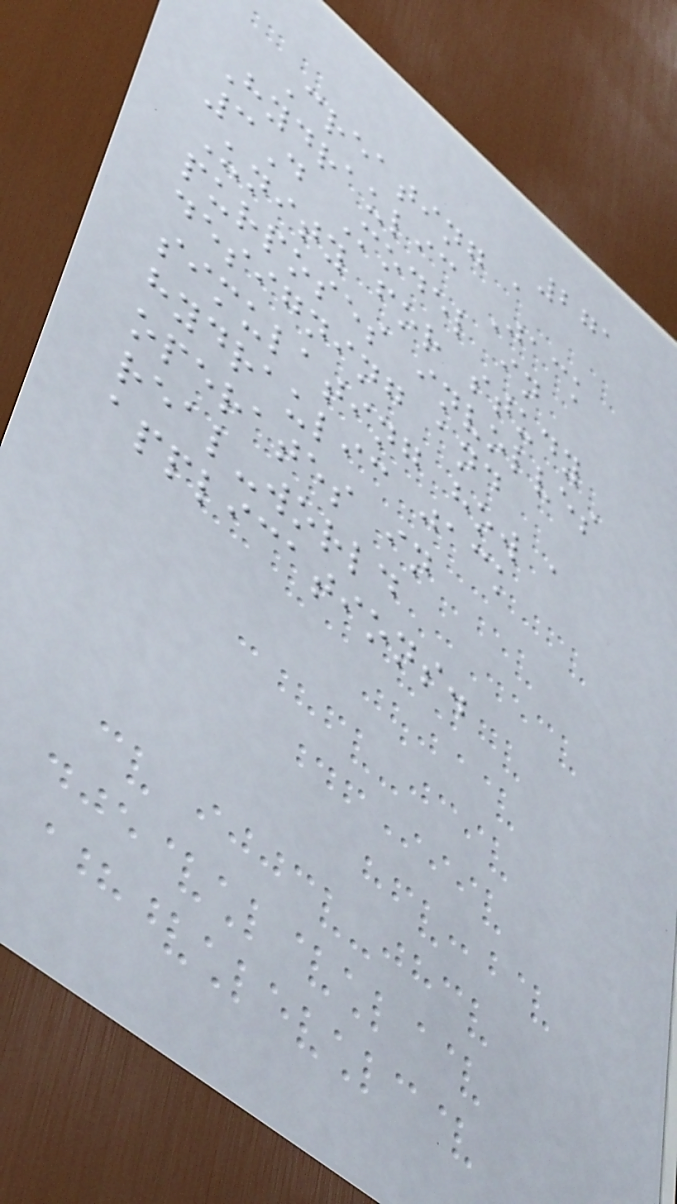271
Creating a
Hydraulic Jack
3D Model in
Unity for study
purposes involves
designing and
simulating how a
hydraulic jack
operates in
real-world
applications.
